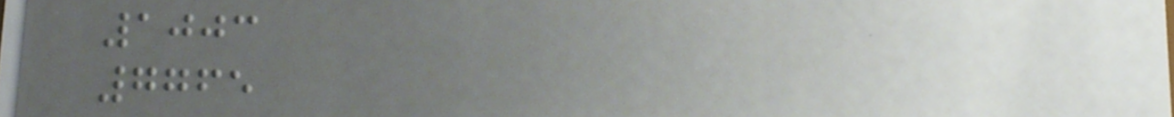1003
7765
